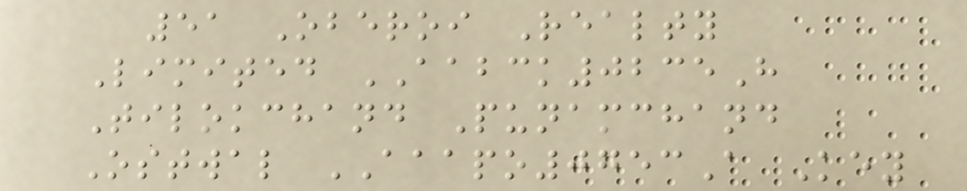51 Oberoi Realty
Limited AABCK0235H
Tilokchand Punamchand
Ostwal AAAPO0753A Key
